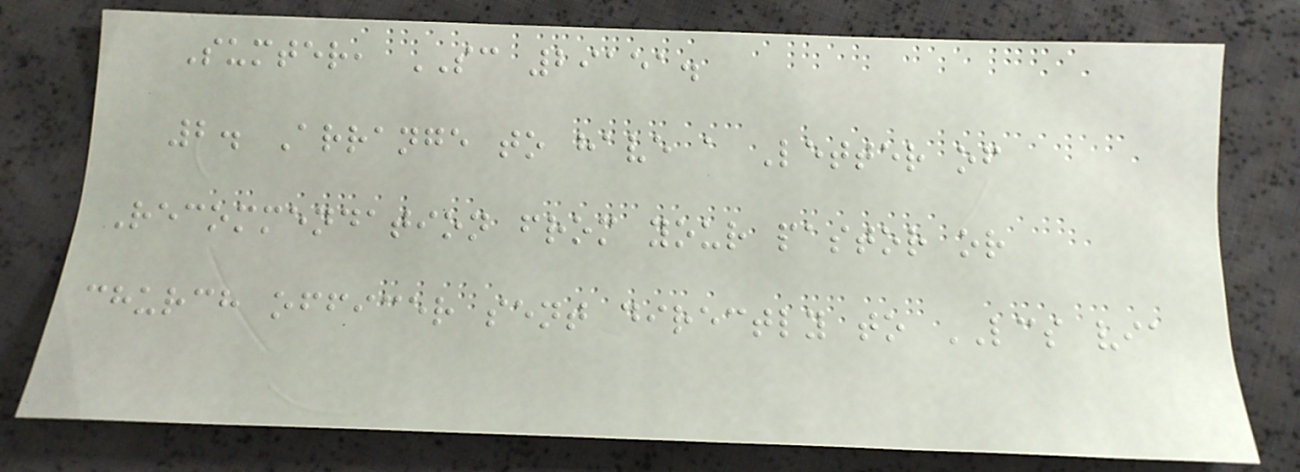Sumter, SC 29151.
2. Arrange to have a Letter of
Recommendation from your pastor or
church officer sent directly to LCS via
